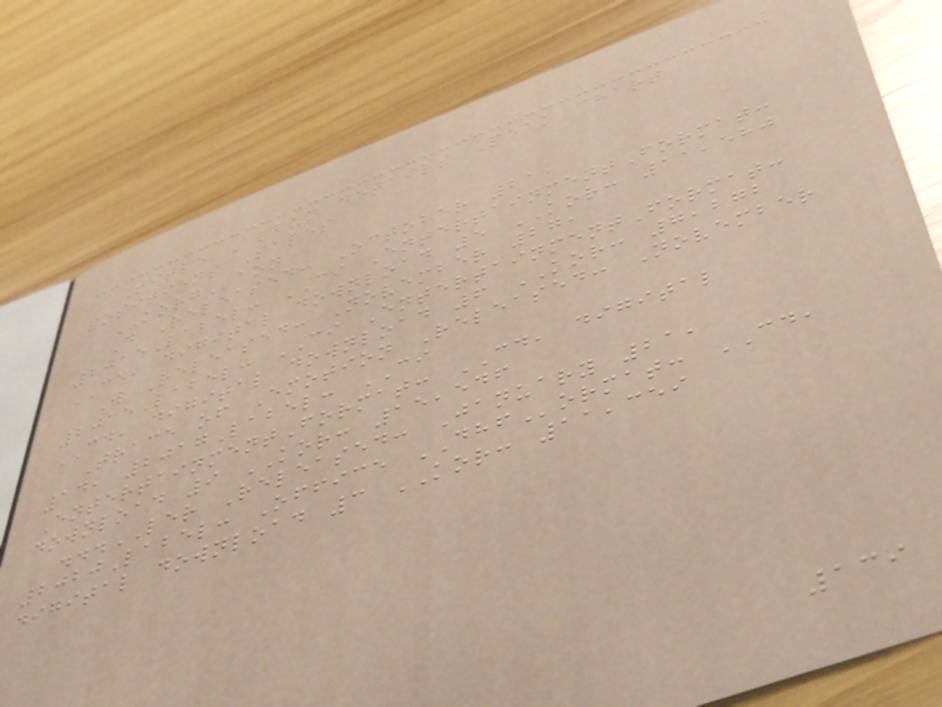Title Album details Peak chart
positions Sales
KORGaon
D Released: October 21,
2015Label: CI EntertainmentFormat:
CD, digital download 5 KOR: 11,580
W Released: November 27,
2015Label: CI EntertainmentFormat:
CD, digital download 6 KOR: 7,272
Trace of Emotion Released: November
14, 2017Label: CI
EntertainmentFormat: CD, digital
download 9 KOR: 15,546
...LER Released: January 21,
2020Label: Office DHFormat: CD,
digital download 3 KOR: 11,359
139
